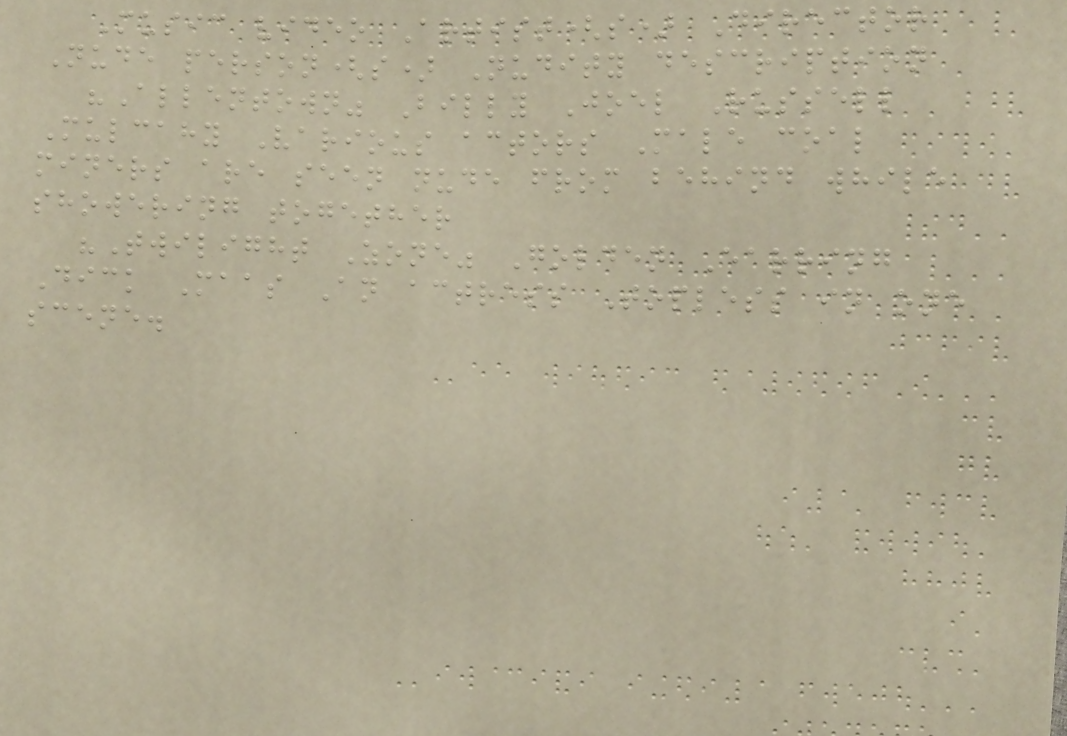Music video Artist(s) Director
Nude person(s) Nudity description
"Allentown" Billy Joel Russell
Mulcahy Various actors Male coal
miners are seen nude from behind while
showering together
"Twilight Zone" Golden Earring
Dick Maas An actress Topless in one
scene.
